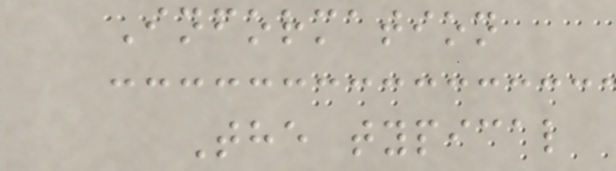Information
The typical
